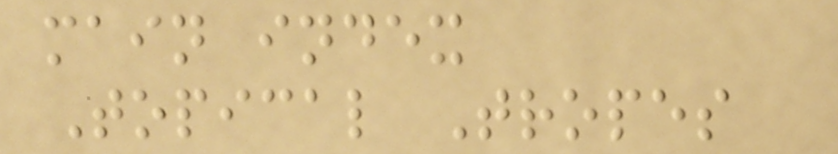main index
Topical Tropes
